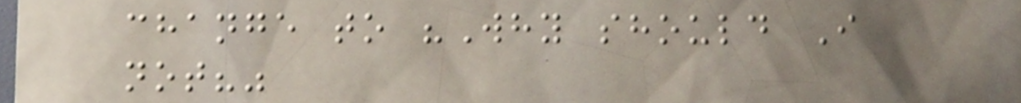change to "Why should I
not?"
